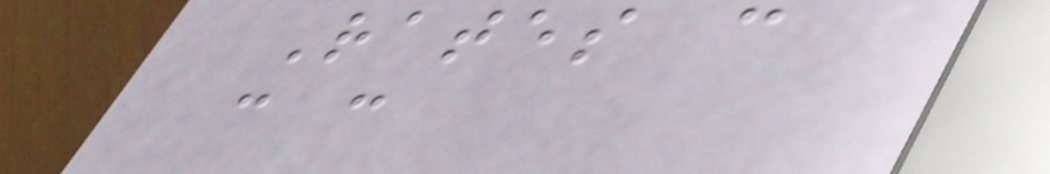Rates c
c c
